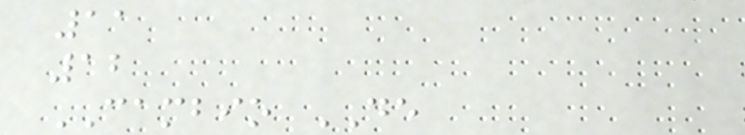11
12
CAMBIO DE
